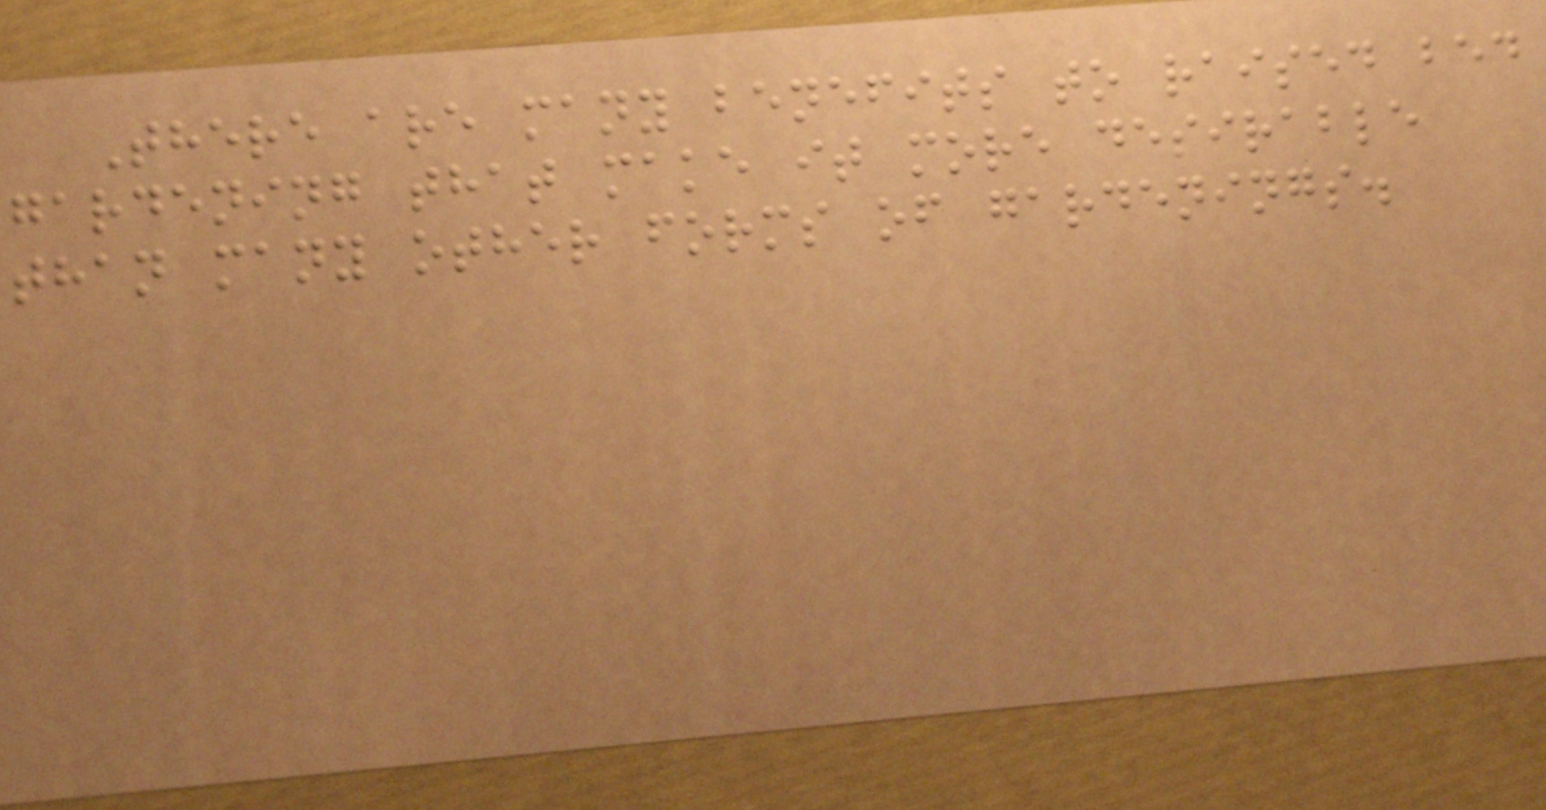There are many benefits to raised bed
gardening that make it more desirable
than many other forms of gardenings.
